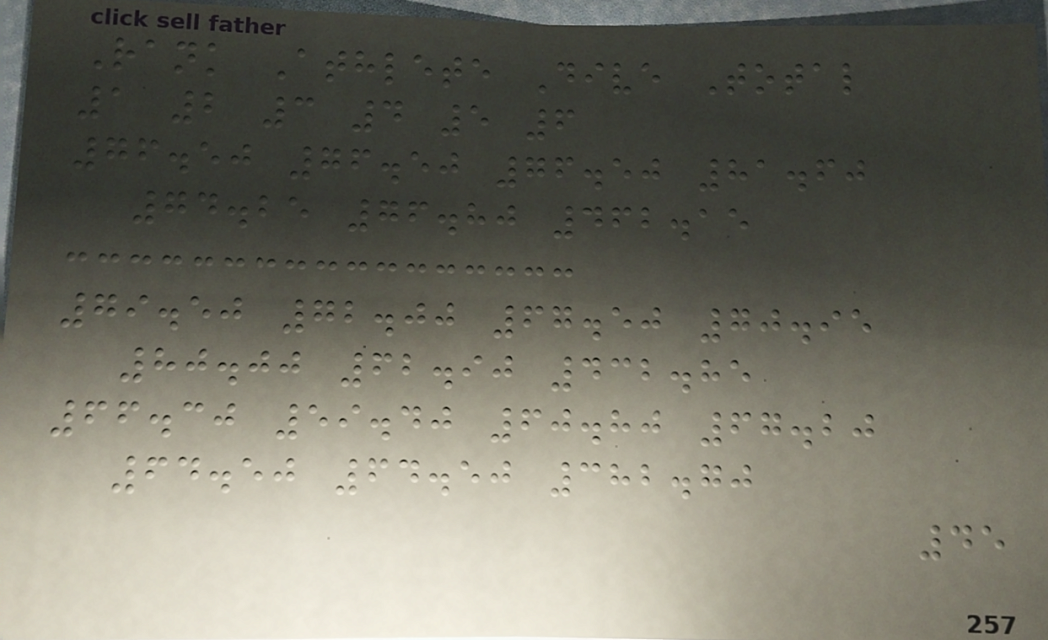Rank Athlete Dive Total
1 2 3 4 5 6
76.50 76.50 76.50 81.60
74.25 76.80 462.15
79.50 72.00 67.50 70.95
80.00 62.90 432.85
66.30 59.40 60.80 67.20
64.50 64.50 382.70
45
